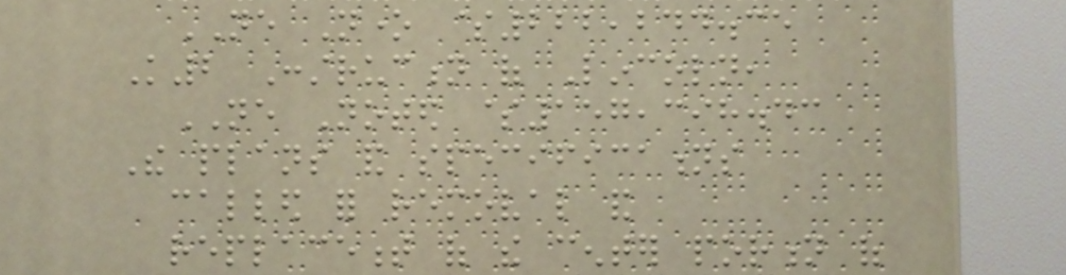NE None $222,244.35
K2 Construction of Lincoln,
NE Noted $157,398.43
The plans and specifications
called for removal and
replacement of the center portion of
